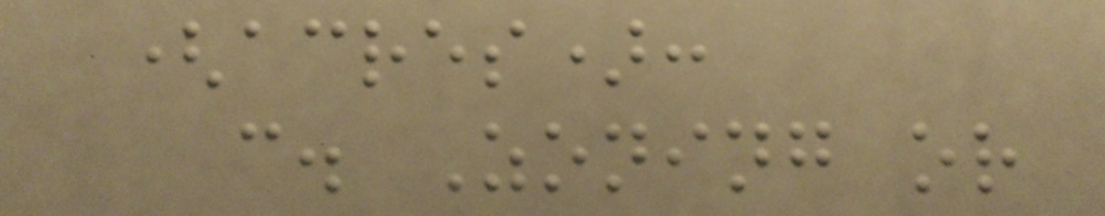(acres):
c. Zoning or
